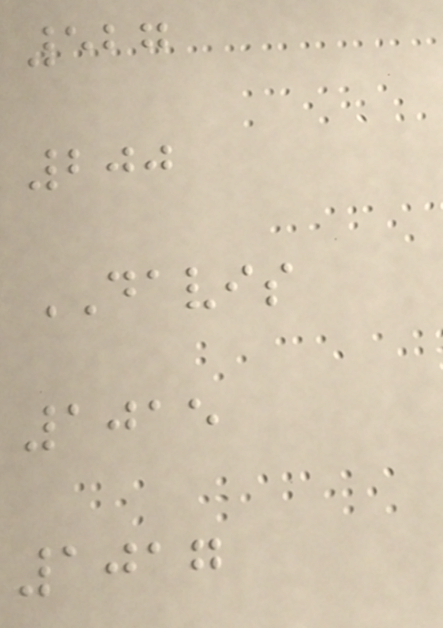527
200
DAVIS
1015
1017
